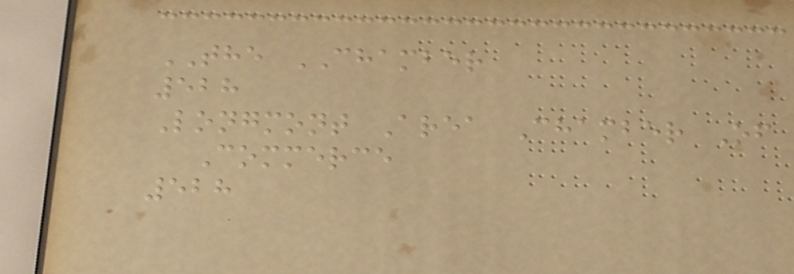THE CHAMBER
528
Longmont Area Chamber Of
Commerce
528
